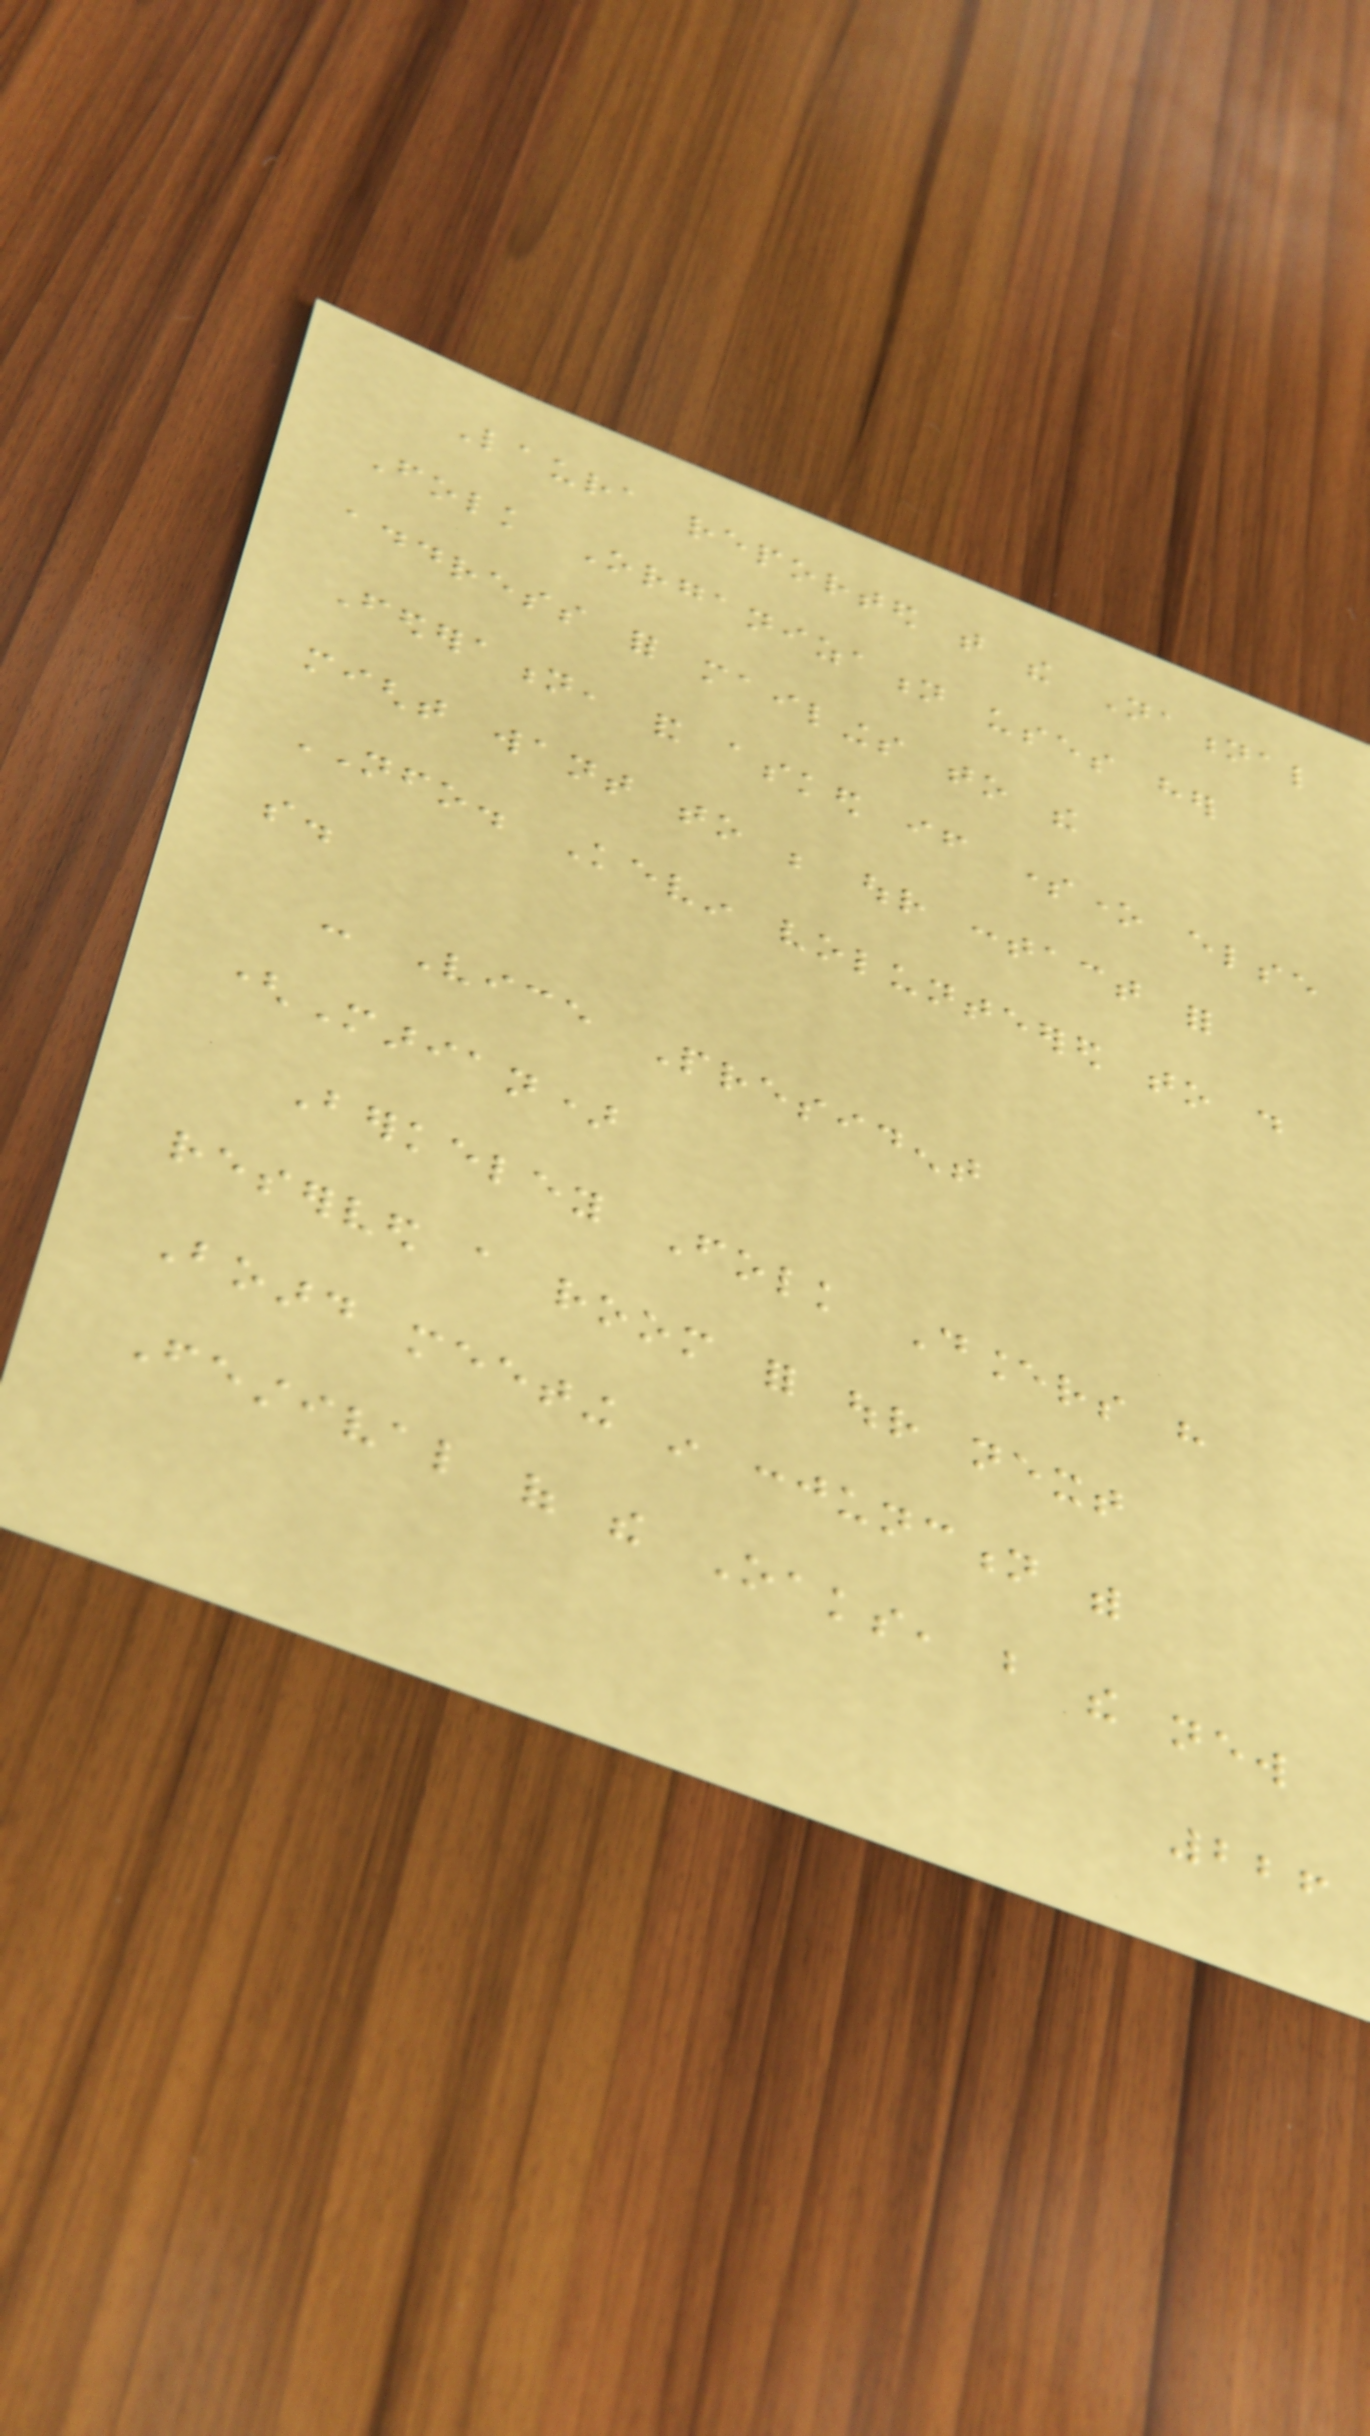Laura reported that the National
Folk Organization uses her
address for mailings to the
Federation, and asked if someone else
might want to be our contact for
NFO. Kevin volunteered to do
so.
- Vice President
(Marian)
Berkeley Folk Dancers have
reserved a room for our next
Board meeting in conjunction with
Festival of the Oaks, but the new
226
